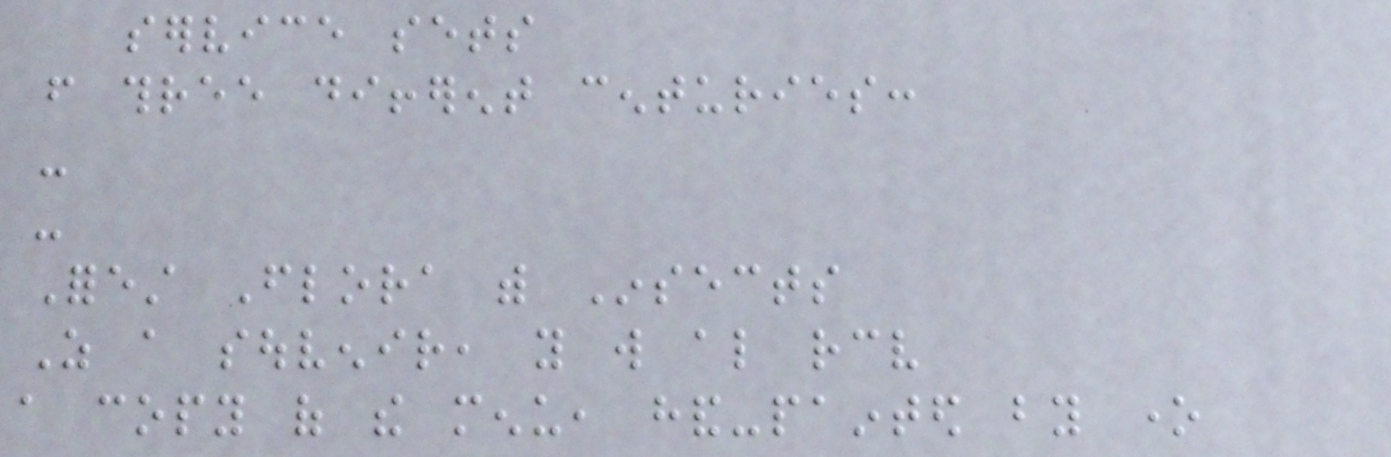service sets
from three different centuries:
-
-
Forest Flora with Insects
As a souvenir, you will also receive
a copy of the menu, hand-painted by one
